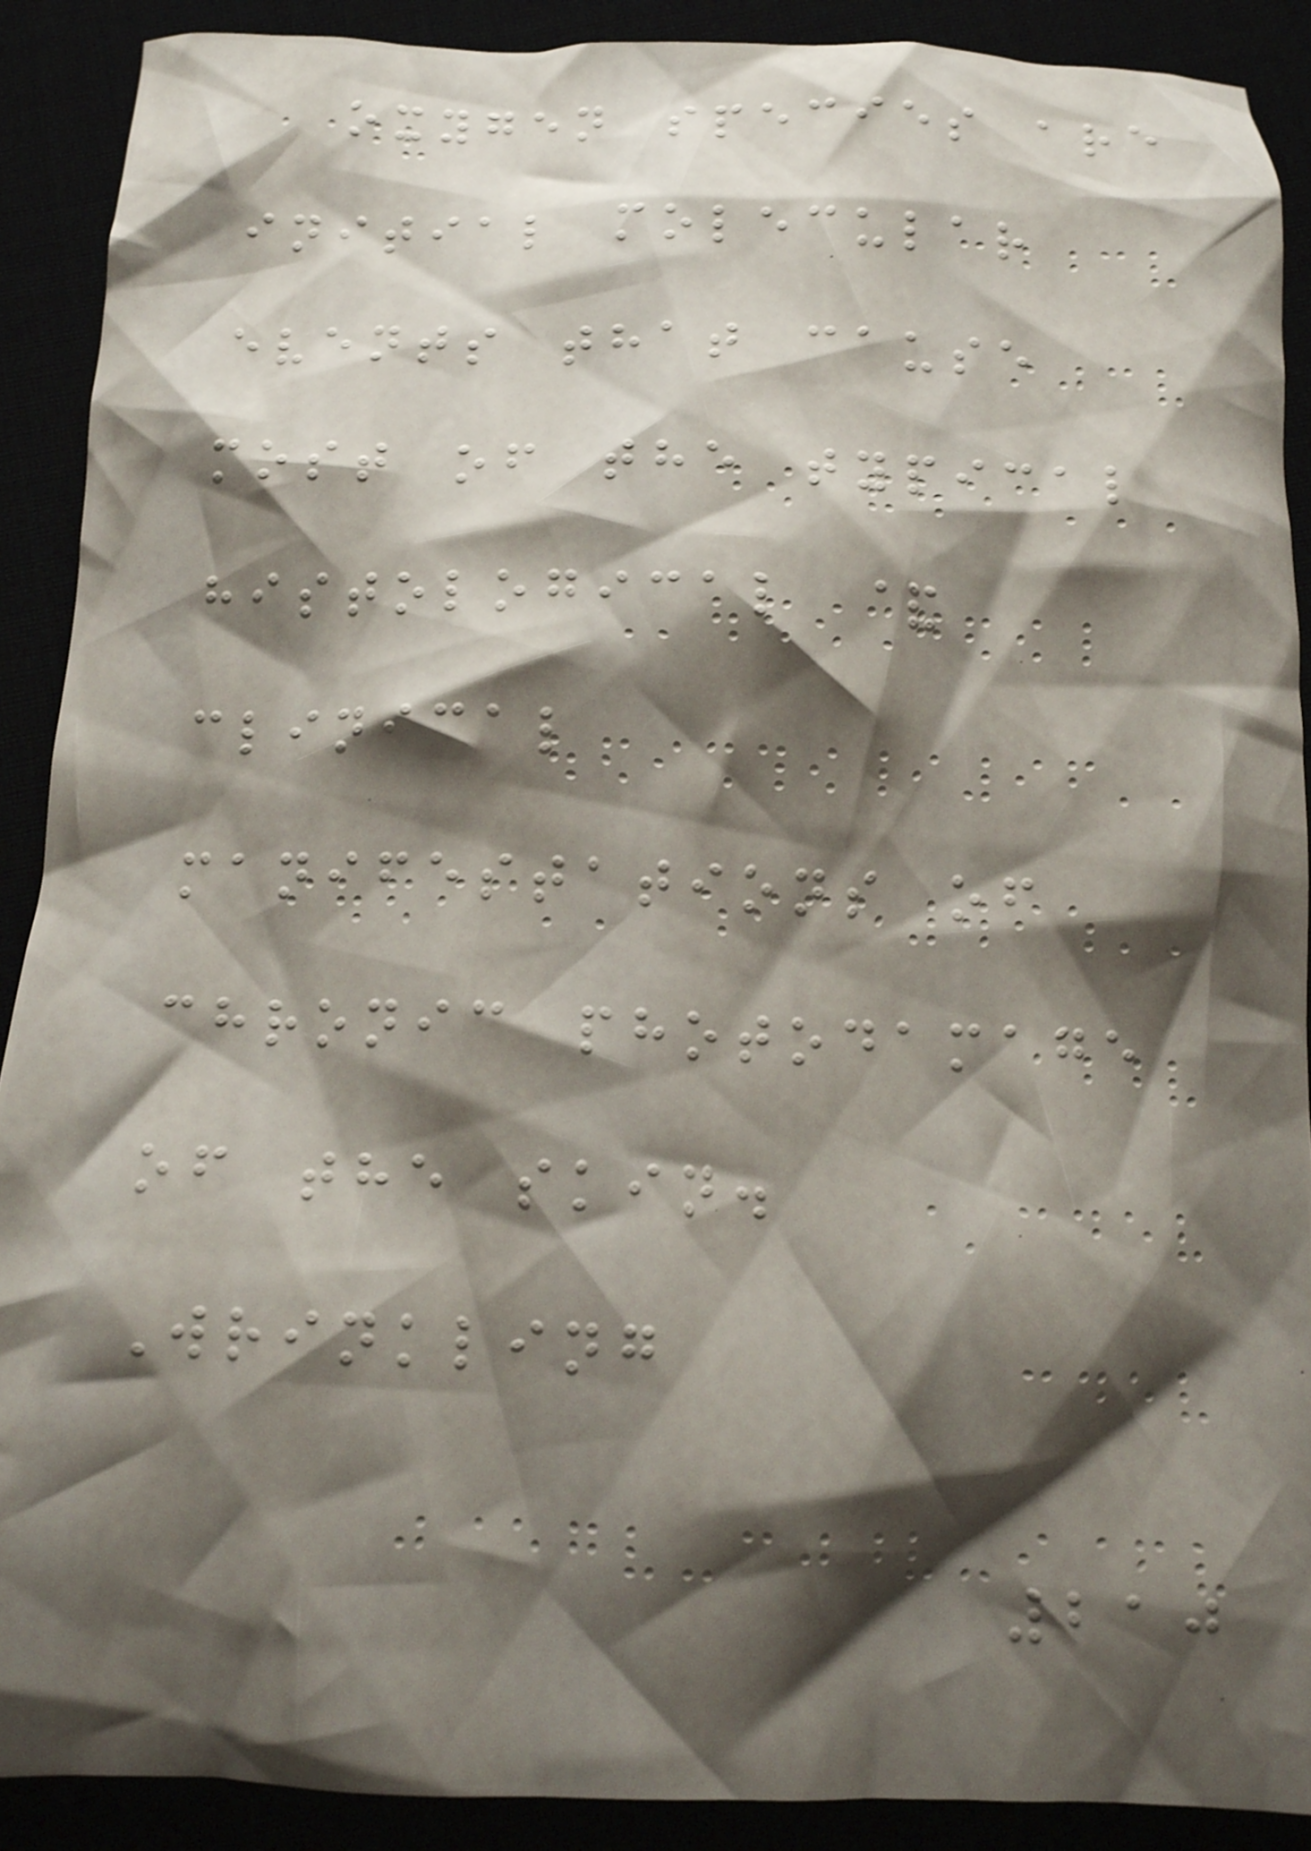oxygen species are
initial molecular
events that cause
most of the typical
histological &
clinical
manifestations of
chronic photodamage
of the skin.
Wrinkling
210
